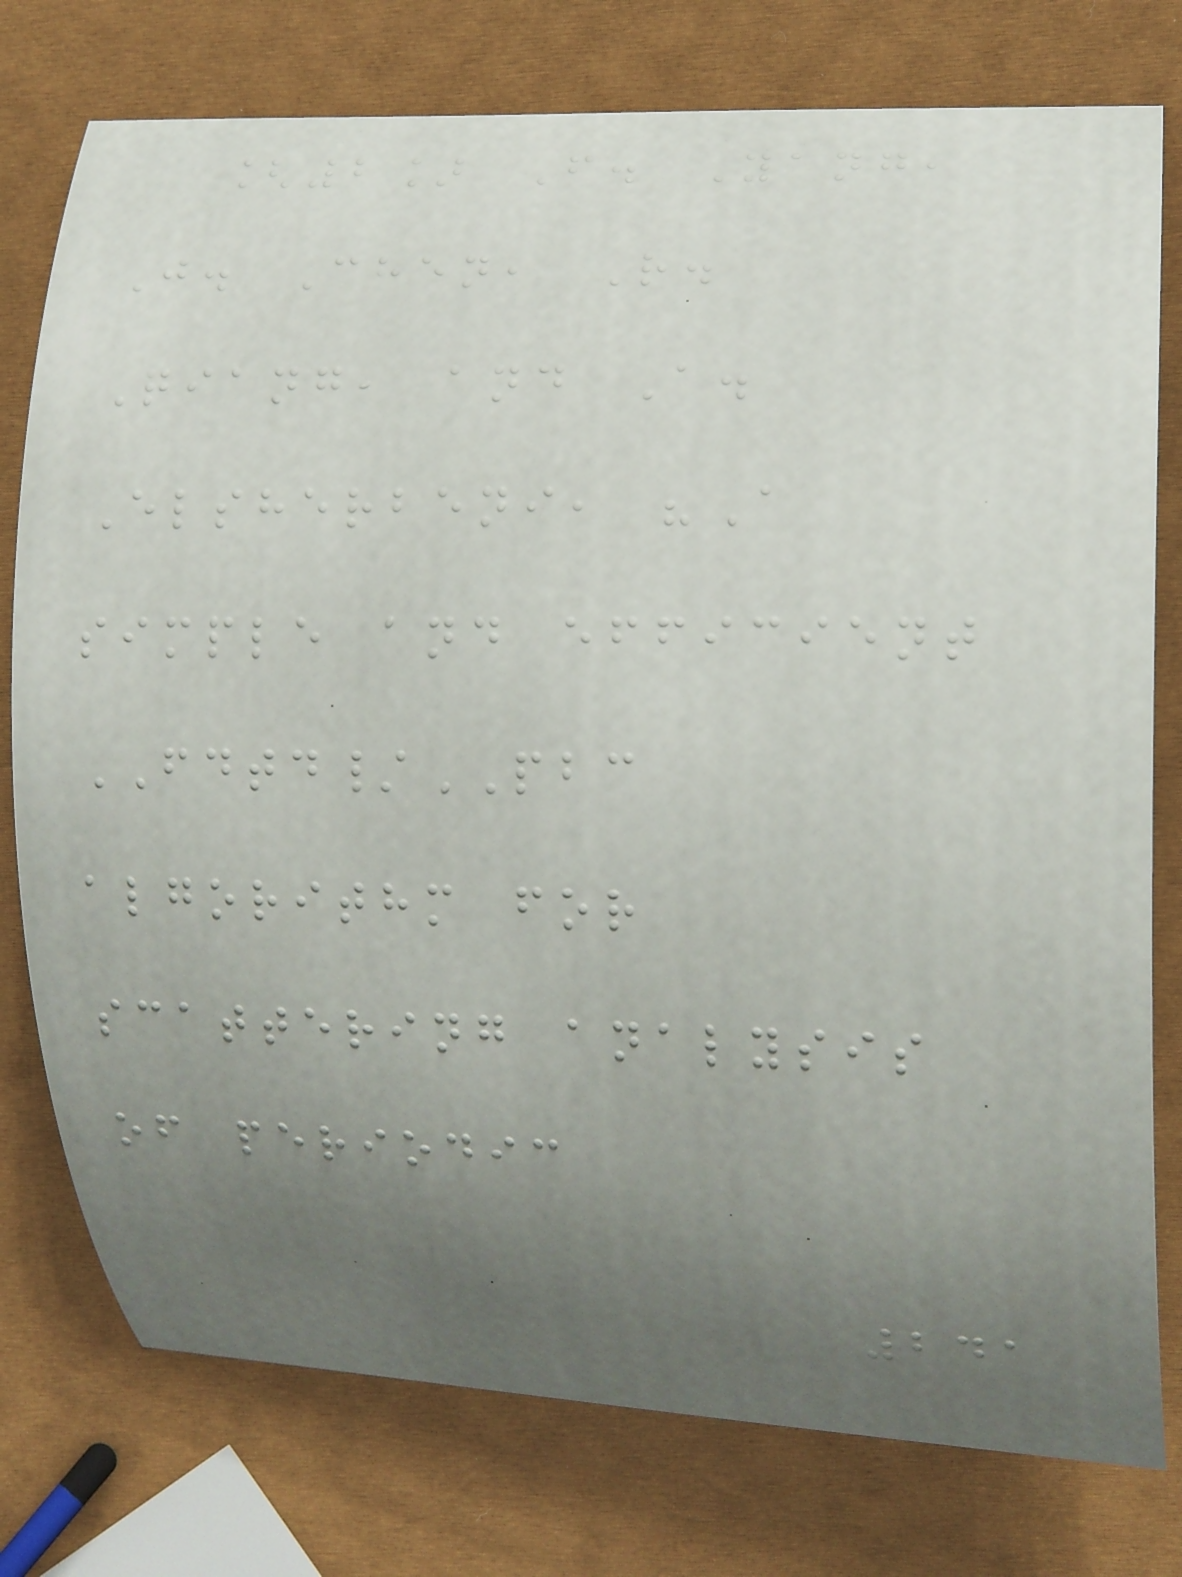[2] F. Yang,
J. Chen, R.
Qiang, and A.
Elsherbeni, "A
simple and efficient
FDTD/PBC
algorithm for
scattering analysis
of periodic
241
